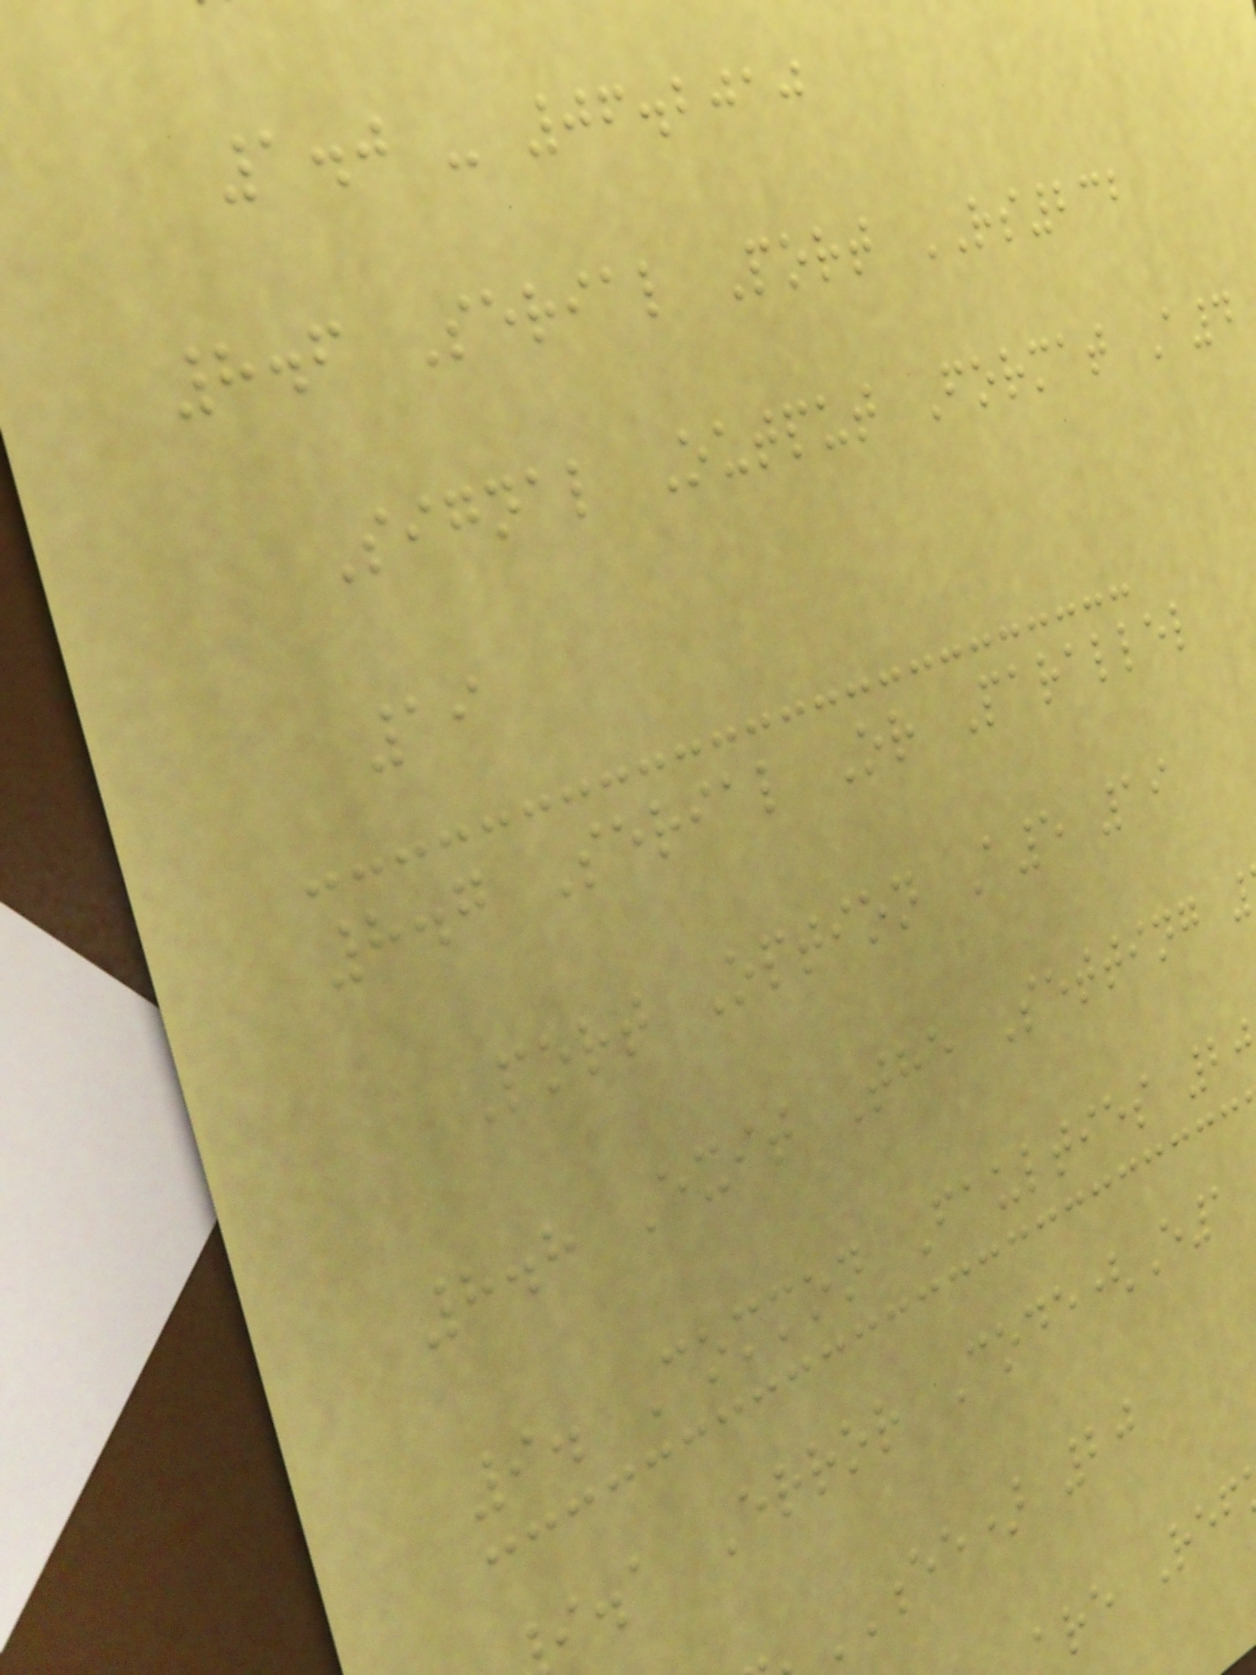1.0 - 06.2010
8.6 Serial Port RS232
Signal Output Format A4
19
8.7 Serial Or Parallel
Port Option A5 19
8.8 Exit The Setting
9. Common Faulties 2
i.a Error Code(E1
ee) 20
